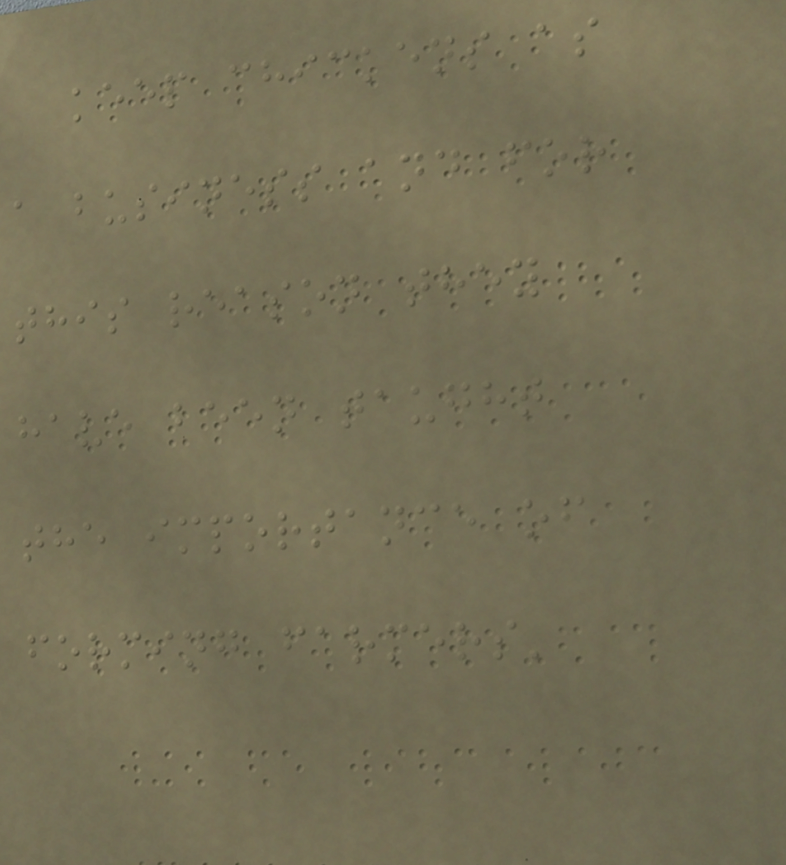keep chickens as
a business and for
this reason they
have been taught
the importance of
forming farmers'
